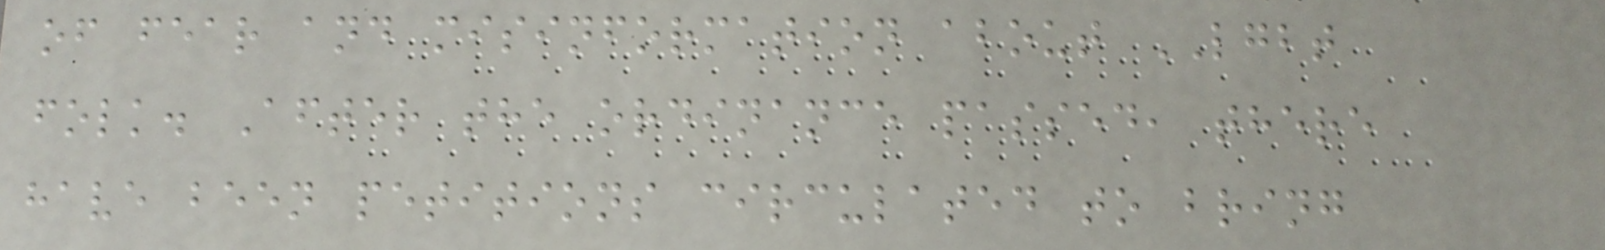of fear and misinformation about LGBT
folk. After the ordinance passed, there
have been petitions circulated to bring
